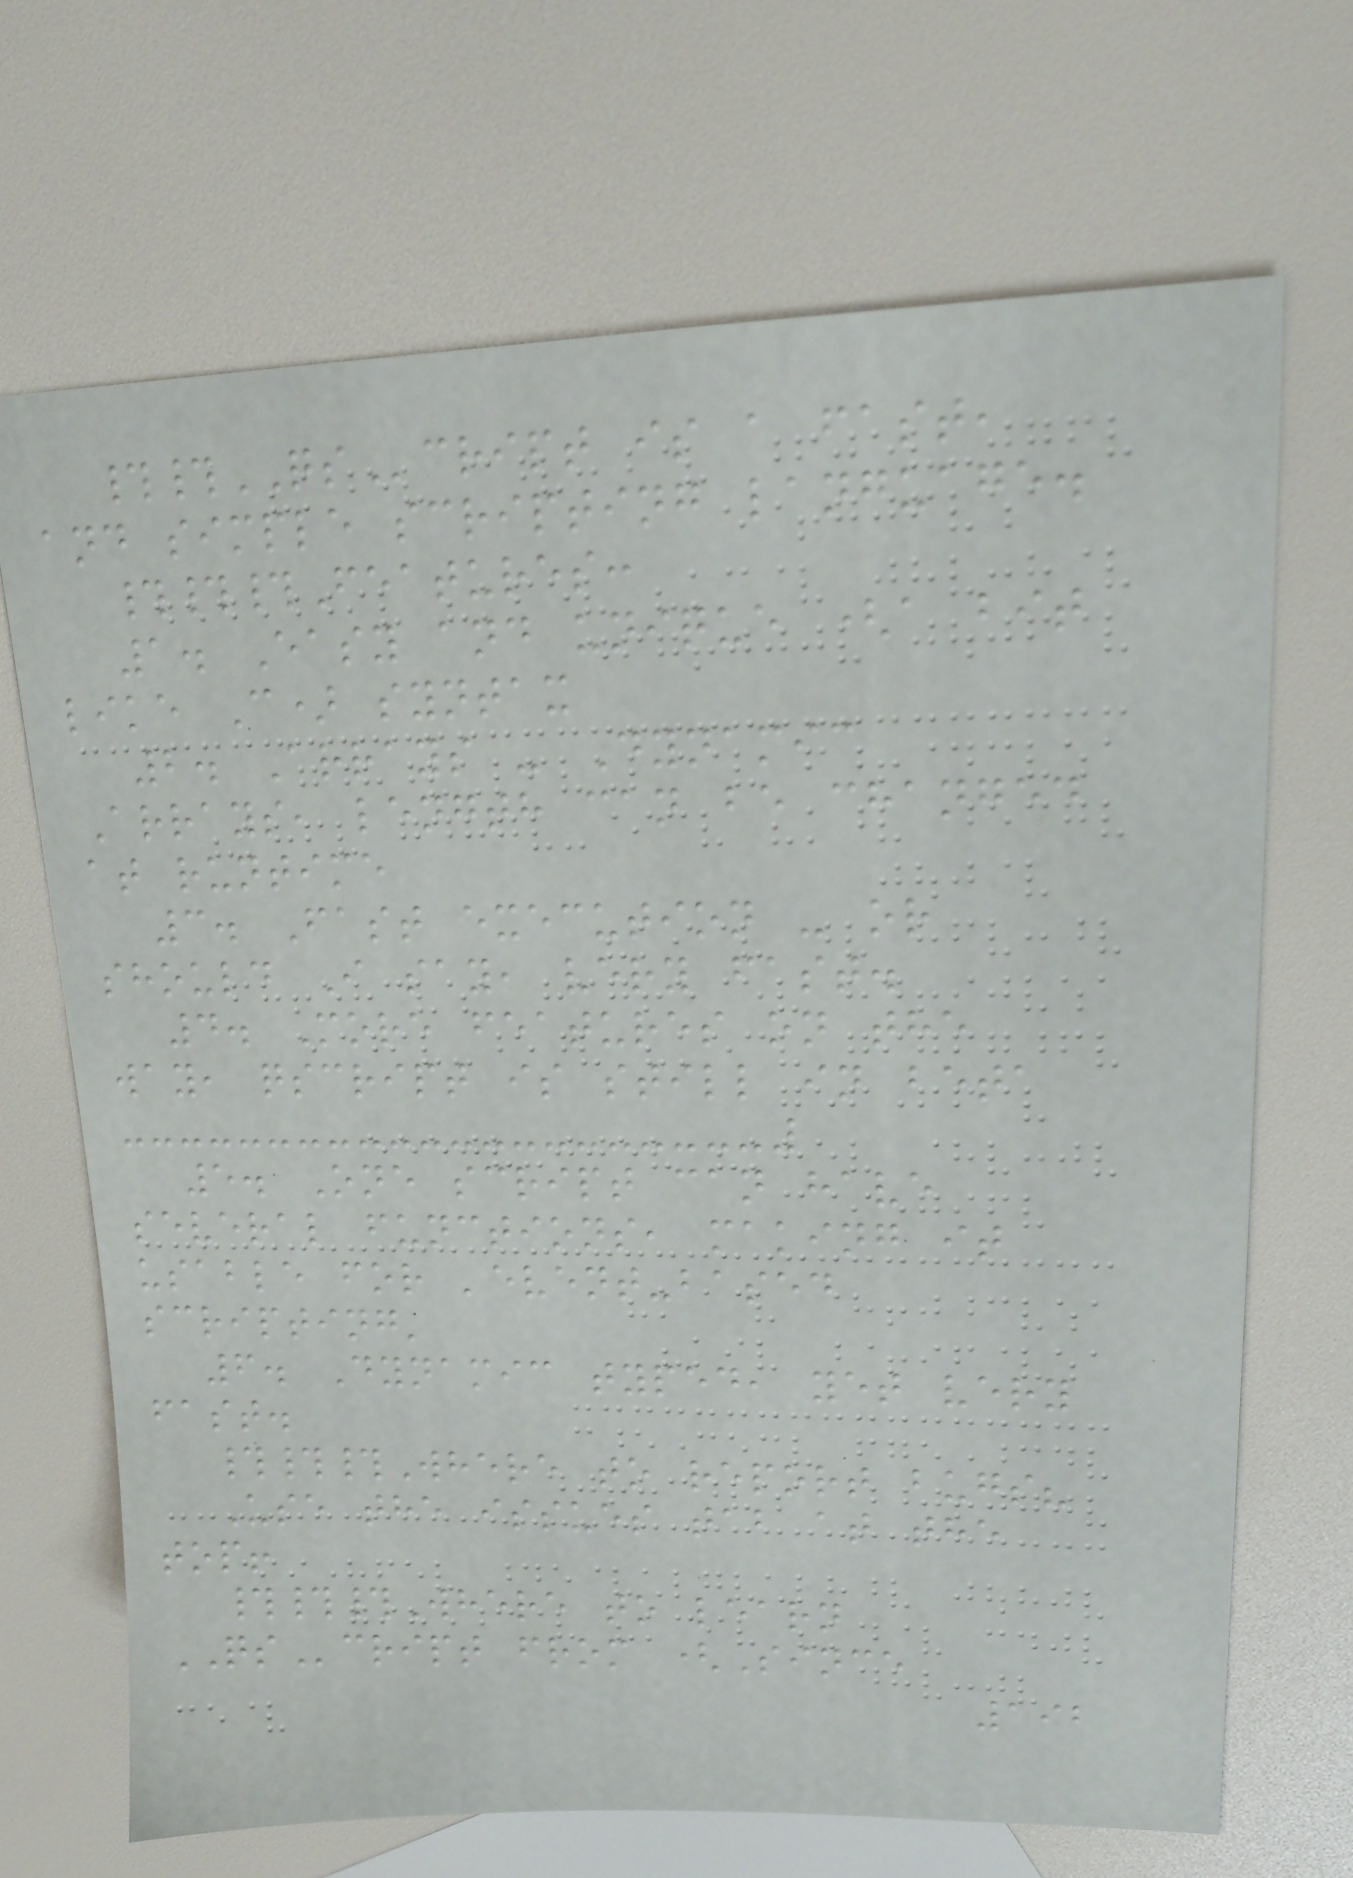##QScript is a fast,
and simple scripting language.
###Features:
1. Easy and unique (a bit
like C) syntax
2. Arrays - Dynamic
Arrays, length can be changed
at runtime
3. Fast execution - or
should I say, very fast.
4. More features on the
way, qscript is still in beta
5. One script can have
several functions, making it
usable for 'event-based
scripting'
6. Dynamic typed, yet very
fast.
###Where to report bugs?
Use the issues tab at the
top!
###Where to learn
QScript from (Since
192
